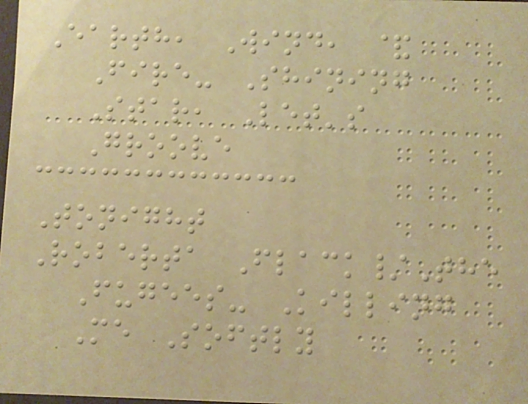Earth, Wind, &
Fire- Shining
Star, Let's
Groove
Tonight
Roberta Flack/The
Fugees- Killing
Me Softly
